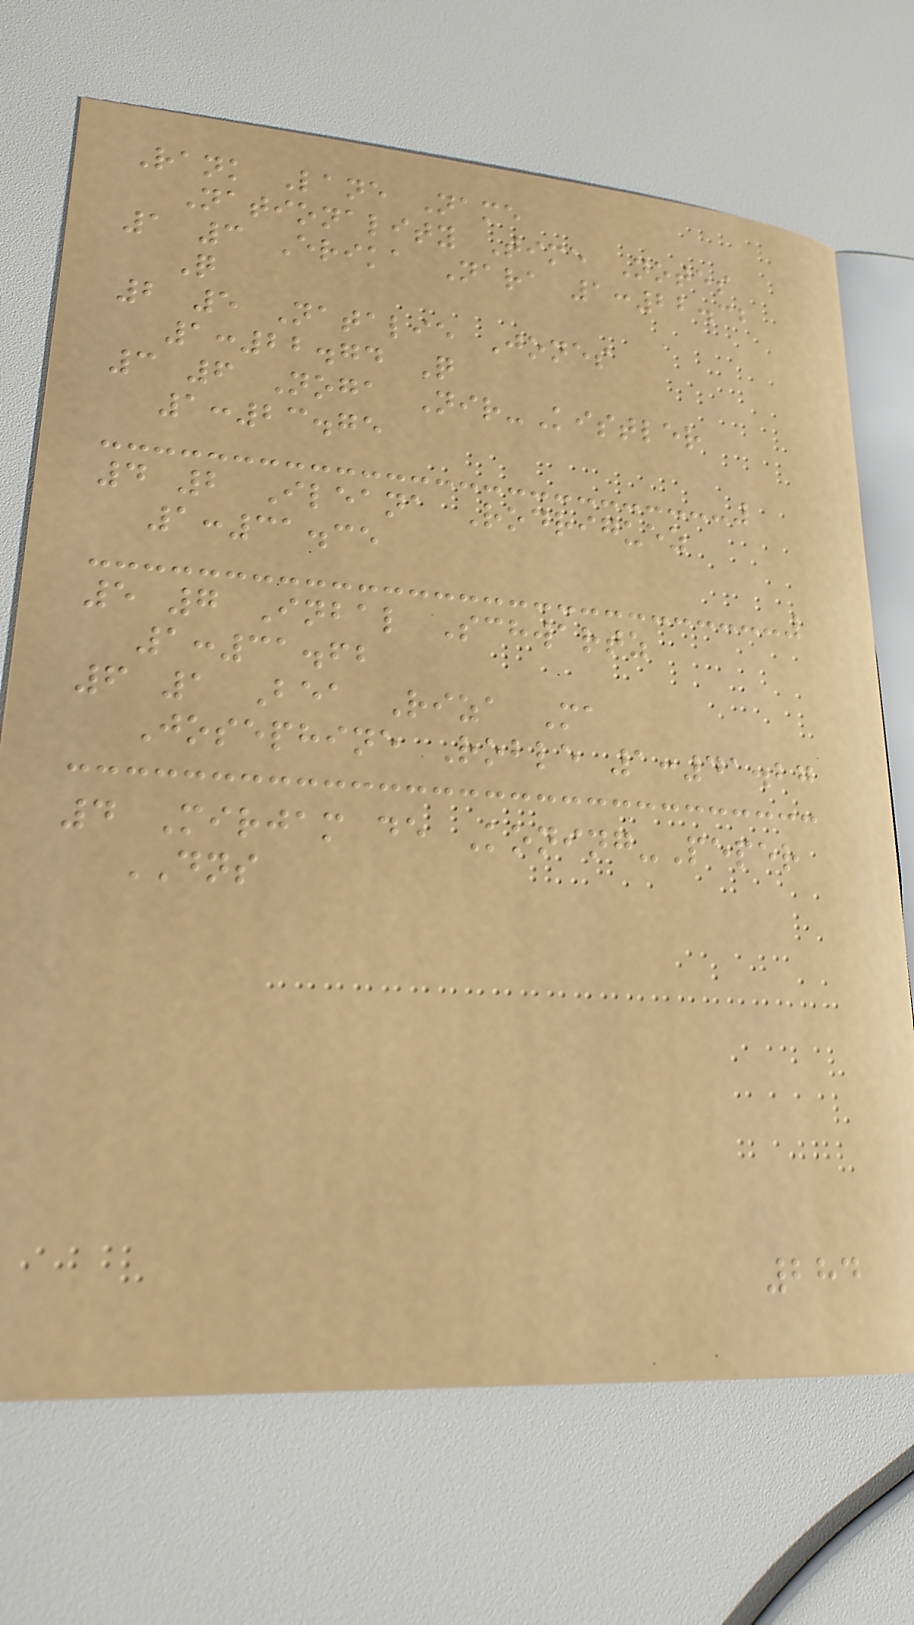Rank Lane Name
Nationality Time Notes
1 3 Erika Nara 1:22.32
Q
2 5 Natalie Jones
1:22.74 Q
3 6 Noga Nir-Kistler
1:23.75
4 2 Ileana Rodriguez
1:31.35
5 7 Inbal Schwartz
1:31.62
6 1 Bea Riza Ma
Josephine Roble 1:41.27
4 Mirjam de Koning-Peper
DNS
284
